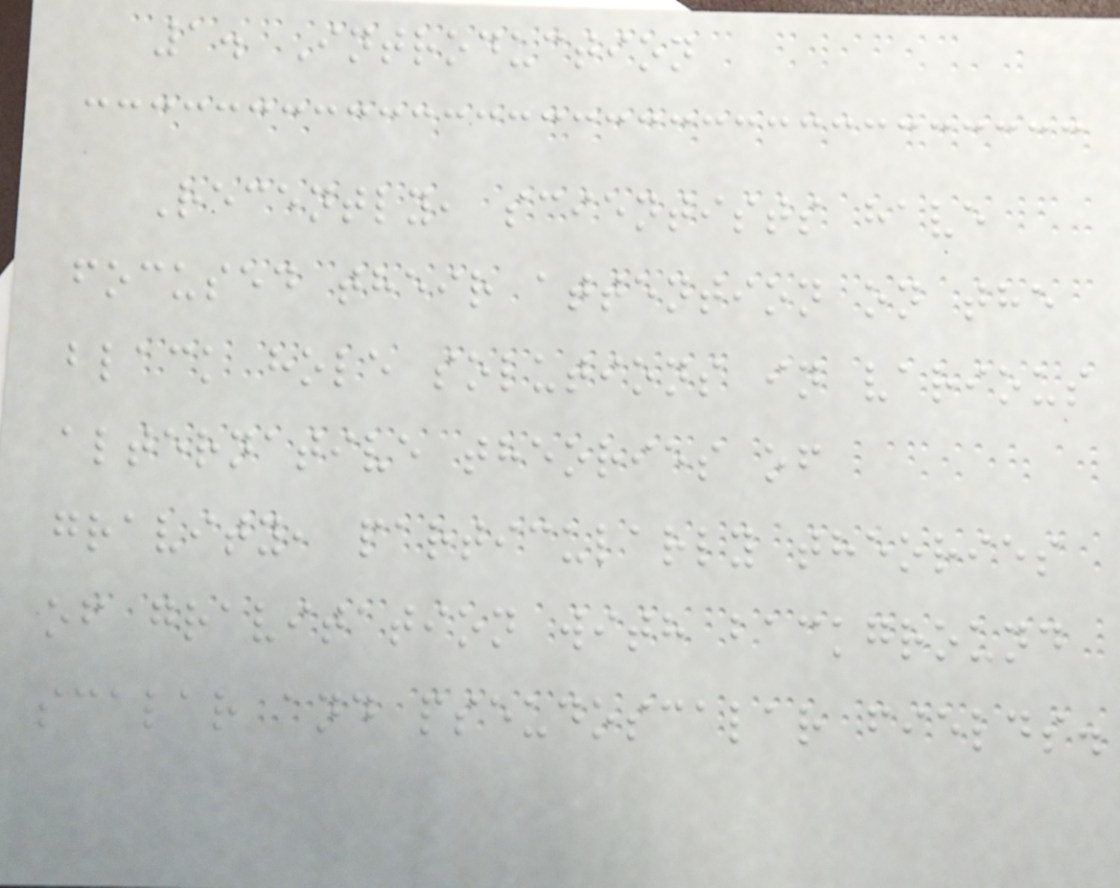1. Introduction
Recently, scientists have
focused their attention on the
black hole solutions in various
alternative theories of
gravity, particularly theories
of gravitation with background
scalar and pseudoscalar fields.
